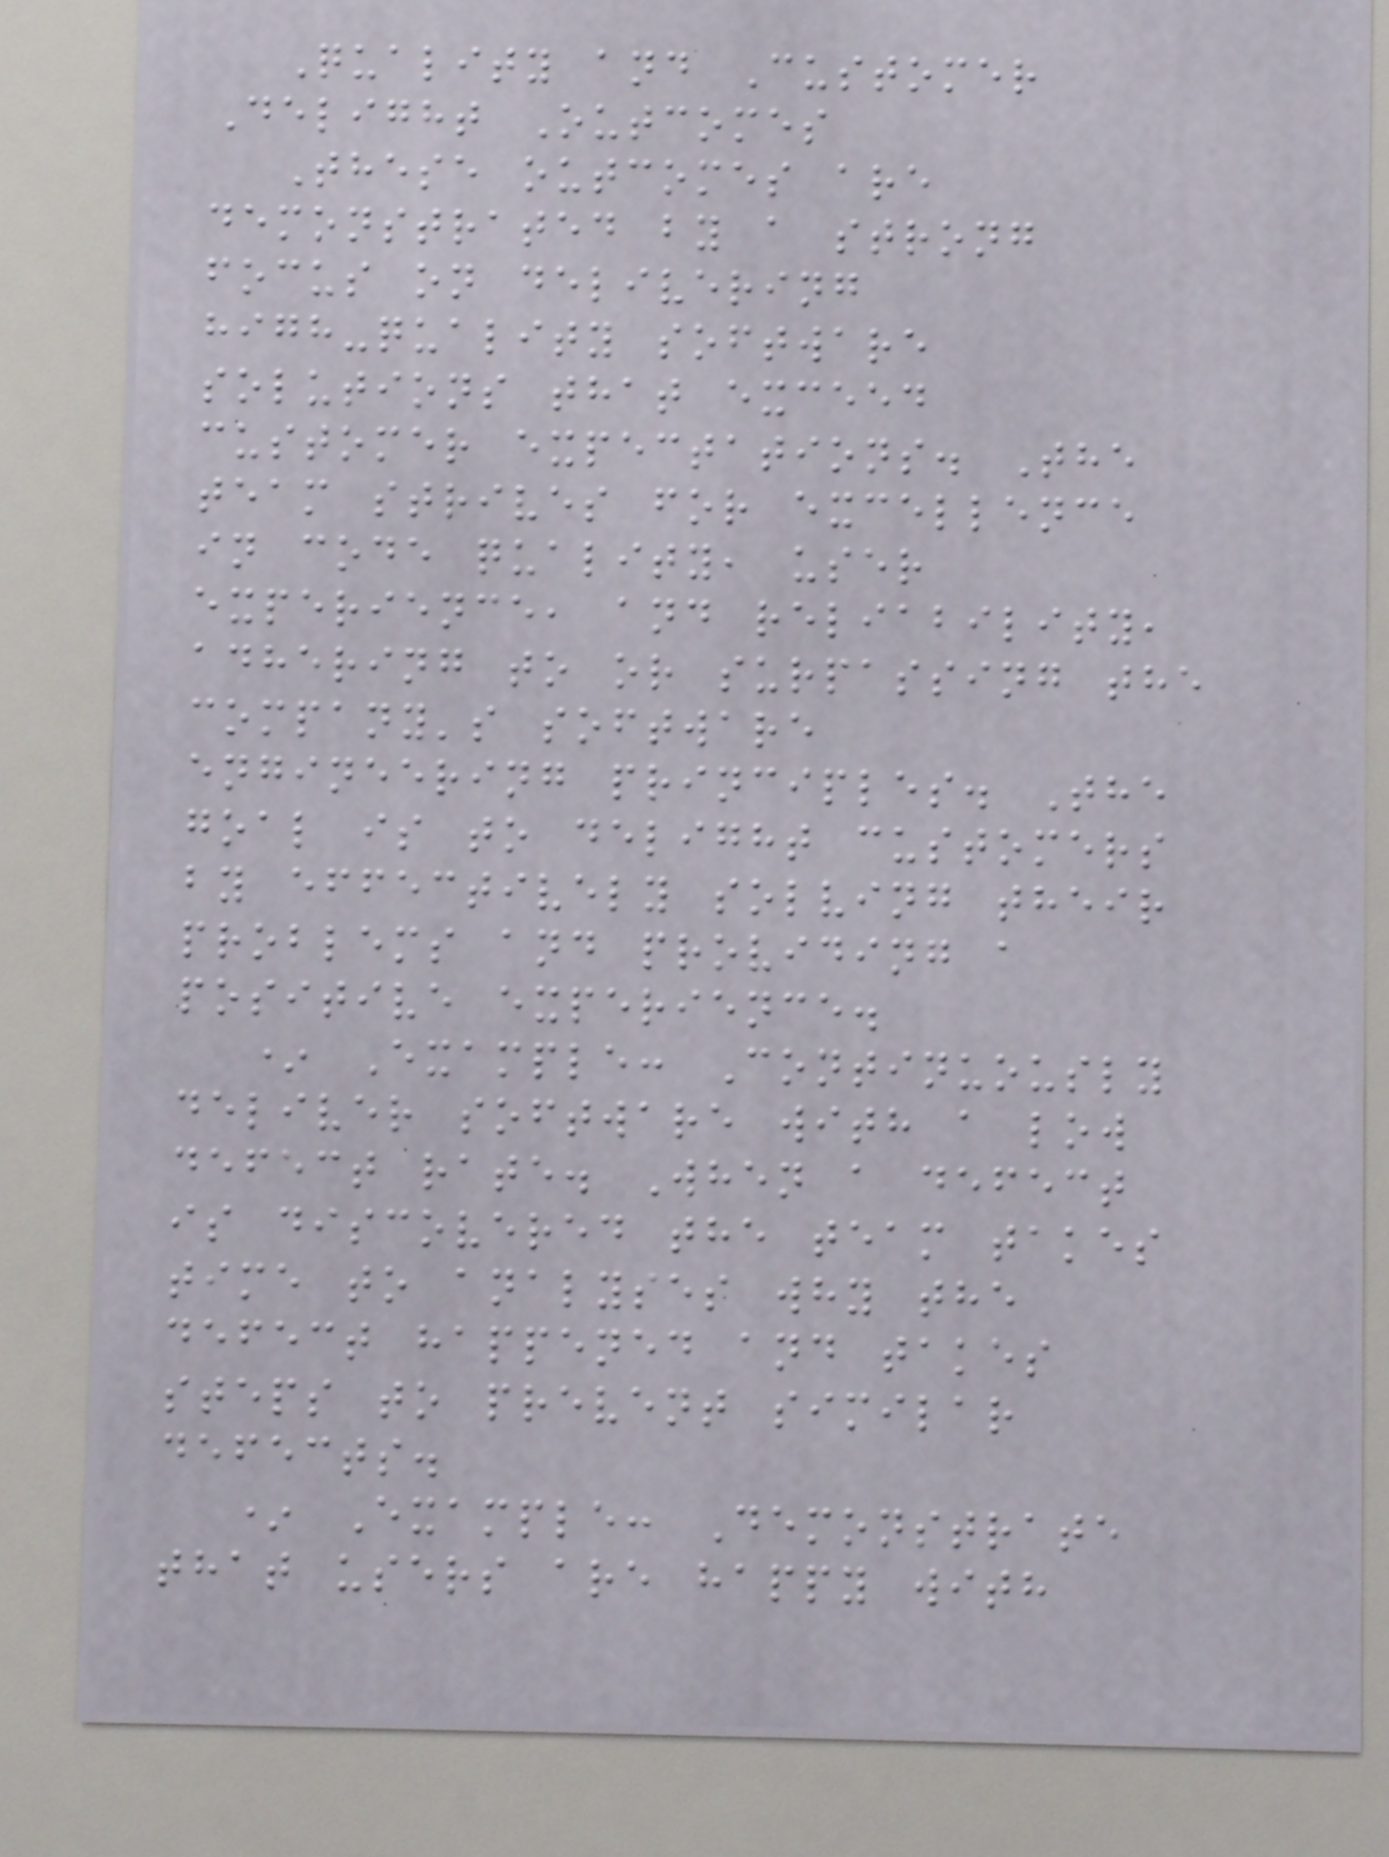Quality and Customer
Delight Outcomes
These outcomes are
demonstrated by a strong
focus on delivering
high-quality software
solutions that exceed
customer expectations. The
team strives for excellence
in code quality, user
experience, and reliability,
adhering to or surpassing the
company's software
engineering principles. The
goal is to delight customers
by effectively solving their
problems and providing a
positive experience.
* Example: Continuously
deliver software with a low
defect rate. When a defect
is discovered the team takes
time to analyses why the
defect happened and takes
steps to prevent similar
defects.
* Example: Demonstrate
that users are happy with
